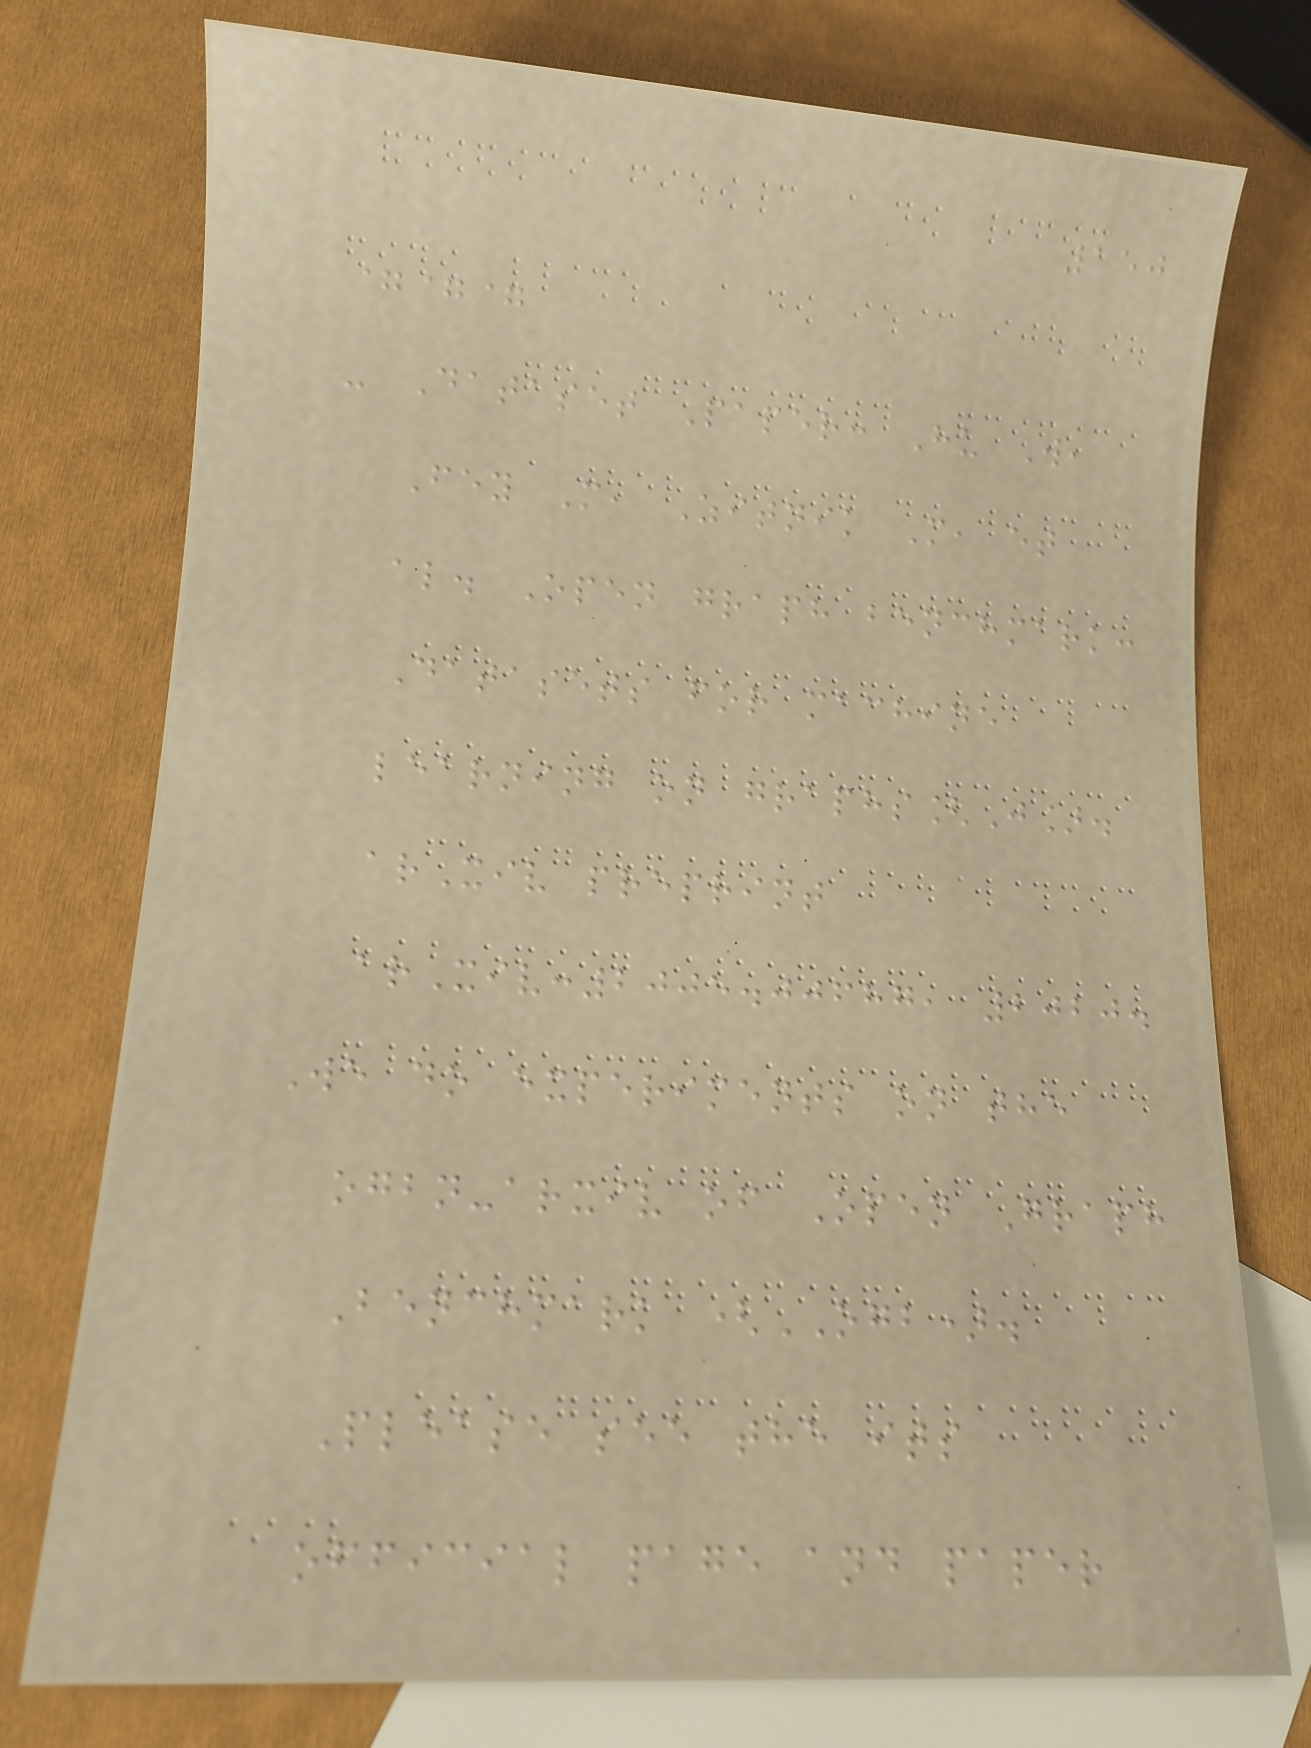150
===
- Dataset Paper: Hu W,
Fey M, Zitnik M, et
al. Open graph benchmark:
Datasets for machine
learning on graphs[J].
arXiv preprint
arXiv:2005.00687, 2020.
We do experiments on the
ogbn-arxiv of Open Graph
Benchmark (OGB).
Please see the its
official page and paper
